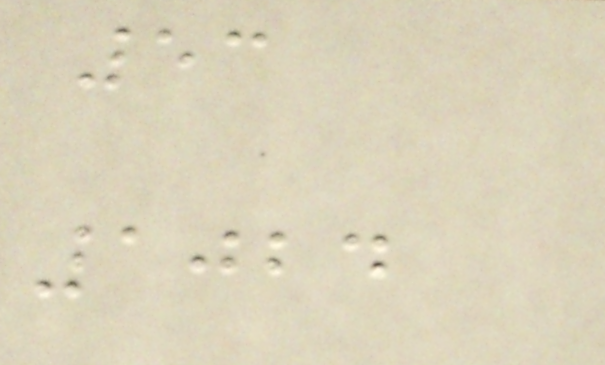53
1024
